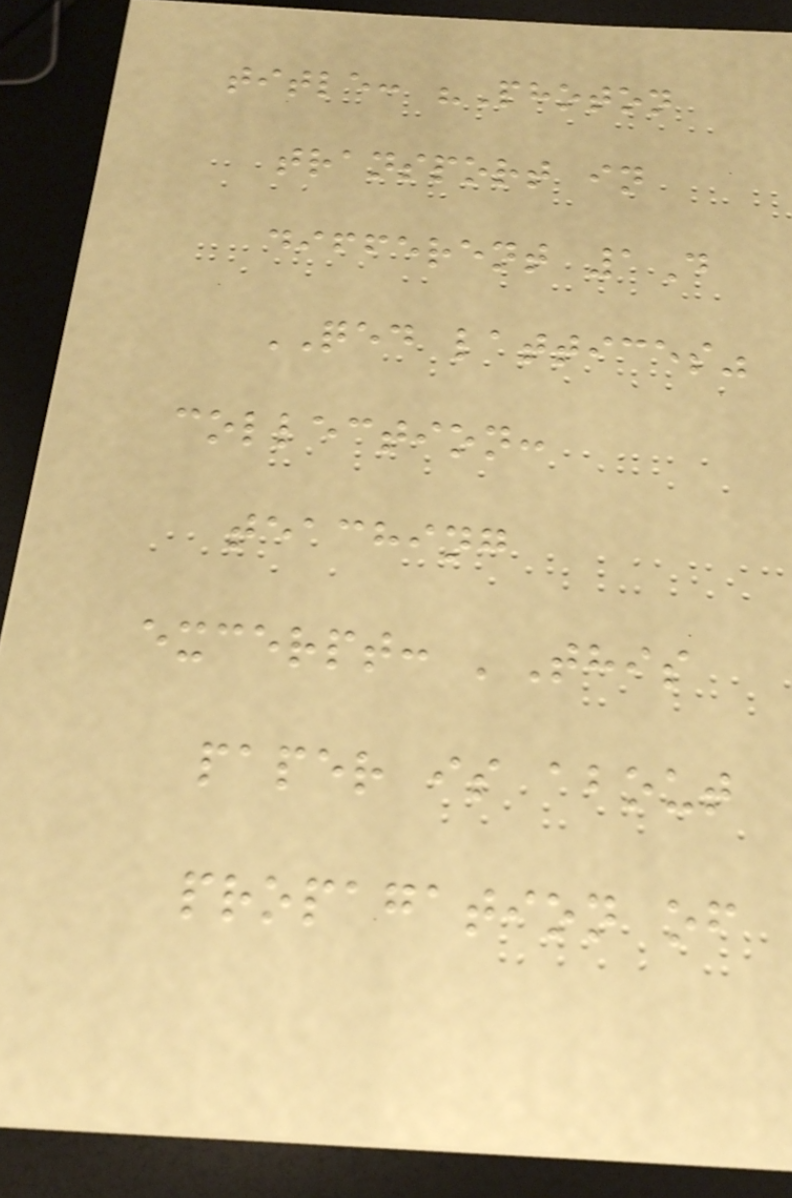title: "Photon
transport in
different 1D
QED lattices"
collection:
teaching
excerpt: 'This
paper is about
propagation of
